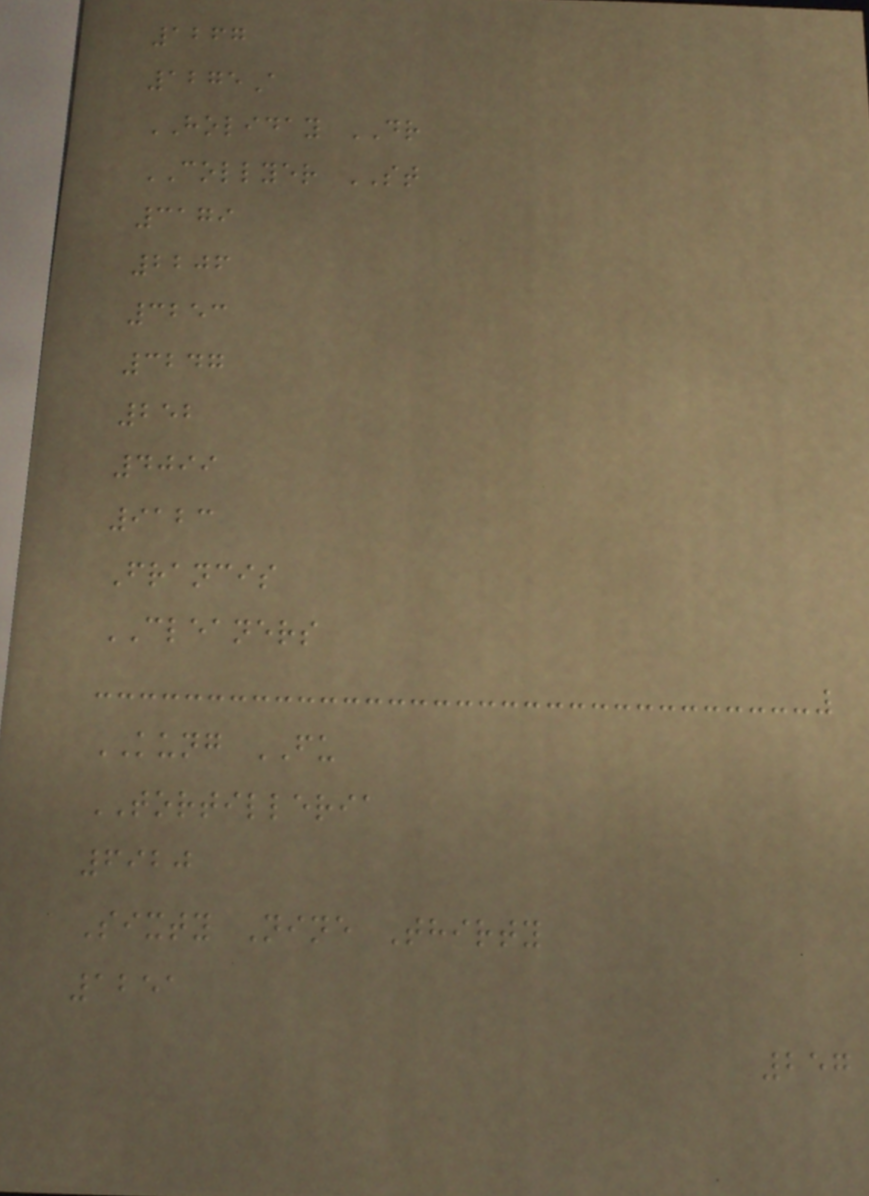1267
1275A
HOLIDAY DR
COLLYER ST
3179
2206
3253
3247
252
4099
9123
Francis
CLEANERS
KUNG FU
TORTILLERIA
6920
Sixty Nine Thirty
1251
257
